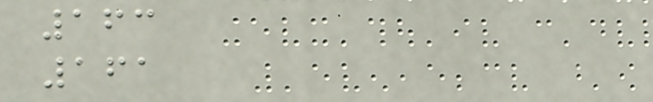163
161
